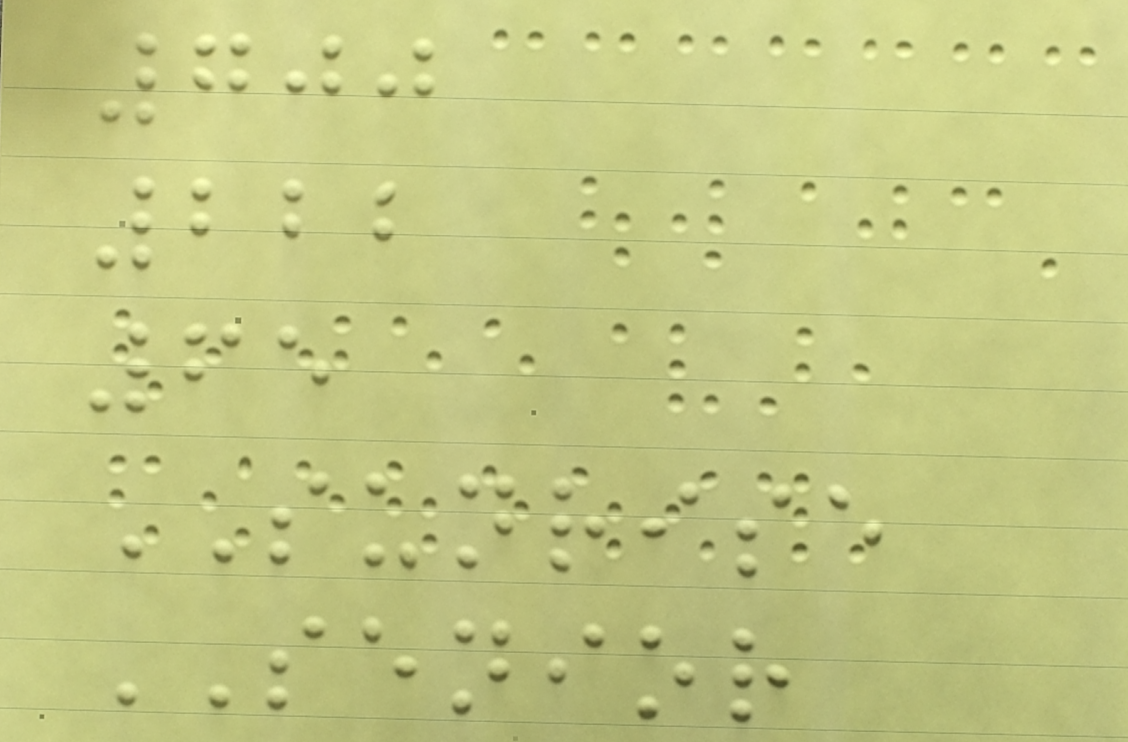700
222
65
SUNRISE
SENIOR
